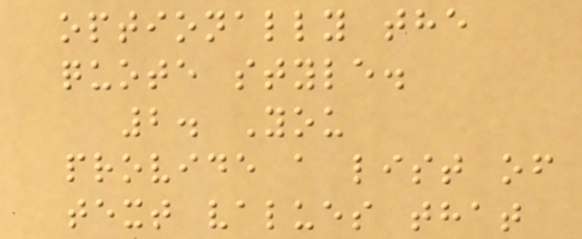optionally the
quote style.
2. You
provide a list of
text values that
